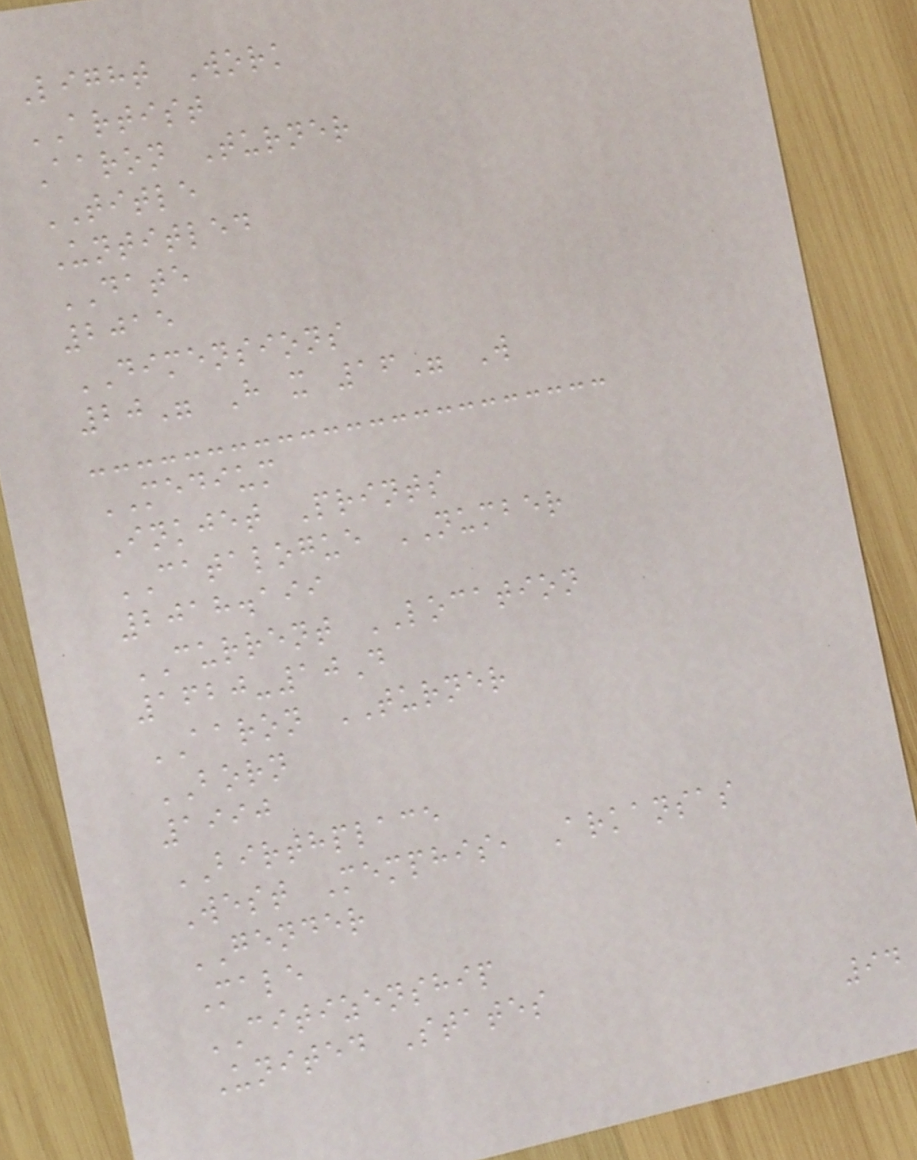Light Work
ARTIST
Aaron Turner
TITLE
Untitled
DATE
2015
DIMENSIONS
20" H x 16" W
MEDIUM
Inkjet Prints
CATALOGUE NUMBER
2018.199
CURRENT LOCATION
1620-10D
AARON TURNER
BORN
1990
BIRTHPLACE
West Memphis, Arkansas
GENDER
Male
CITIZENSHIP
United States
94
